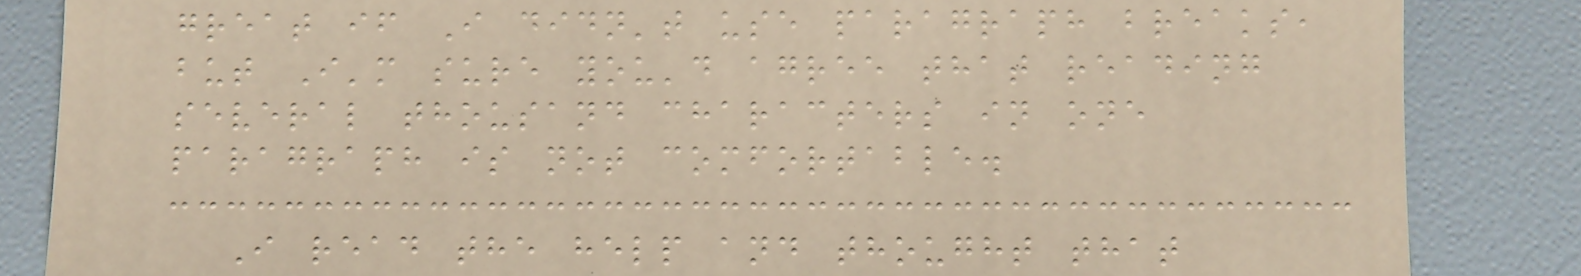great if I didn't use paragraph breaks,
but I'm sure you'd agree that reading
several thousand characters in one
paragraph is not comfortable.
I read the help and thought that
